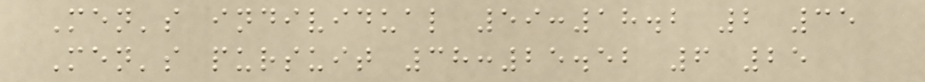Men's individual 59:18.2 2 35
Men's pursuit 38:25.52 6 25
